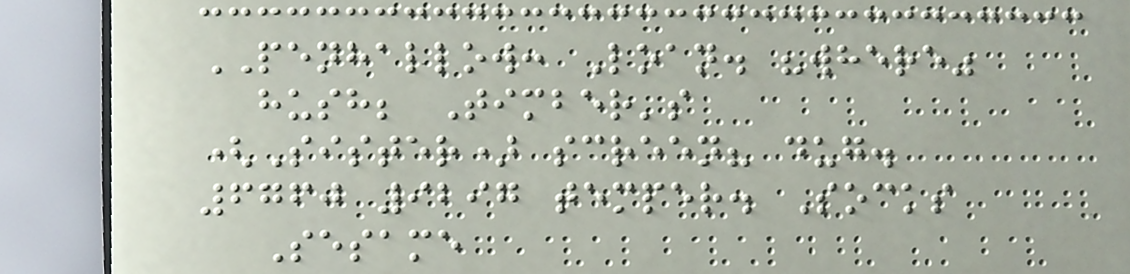PENHALLOW: Loan. "where"
hush; Timber's
(Sister) screen? dug.
6760 9297 temper. Socks
Sesame
